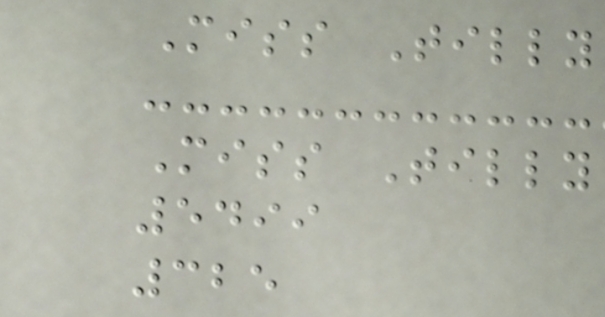Miss Tilly
Miss Tilly
5499
325
